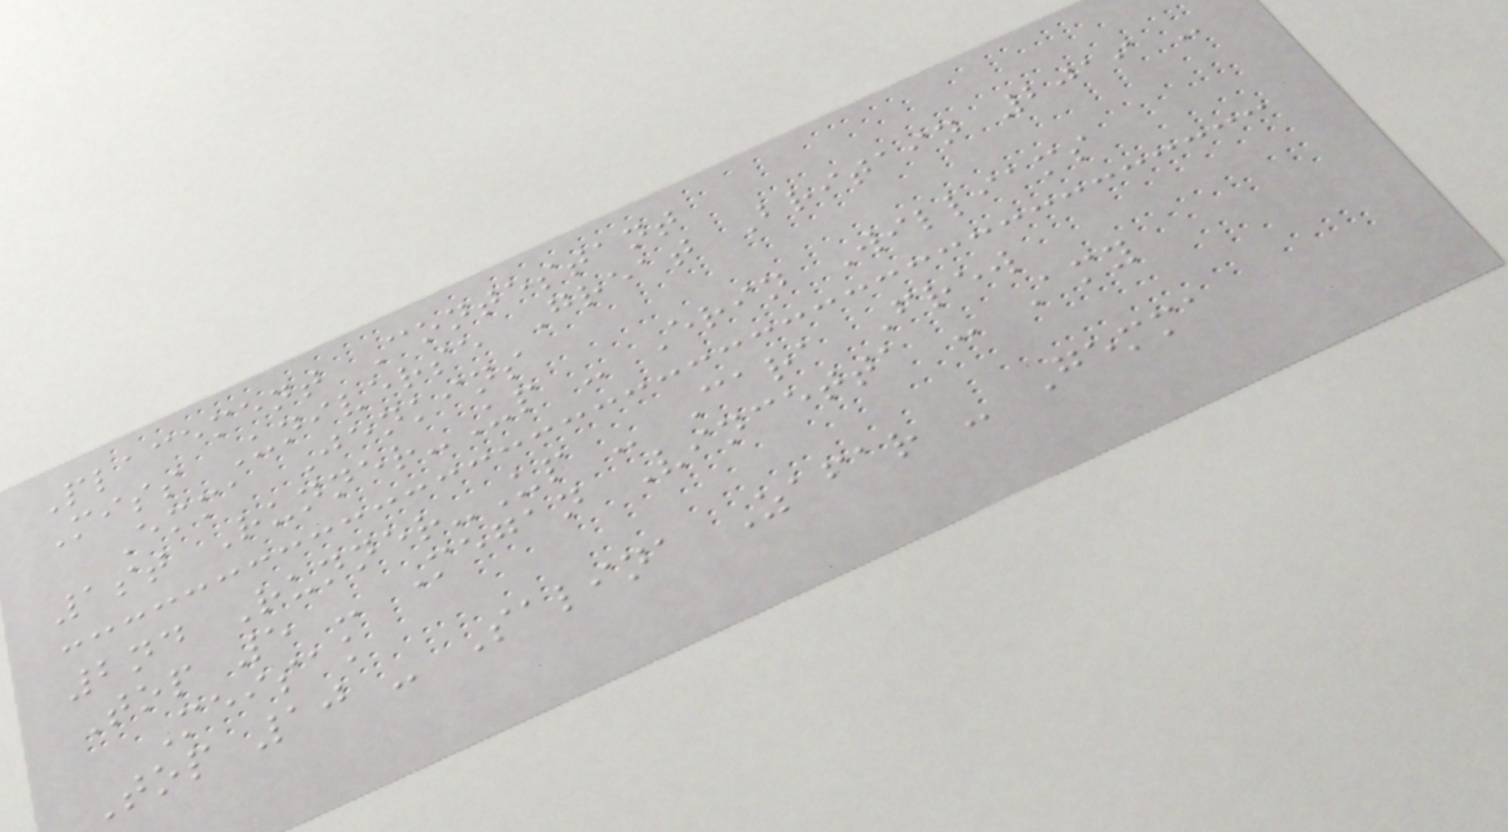Placement Contestant
Miss Universe Great Britain 2019 -
Emma Jenkins
1st Runner-Up - Erin Williams
2nd Runner-Up - Cara Frew
Top 5 - Megan Vincetta - Amy
Meisak
Top 10 - Salina Zafar - Gemma
